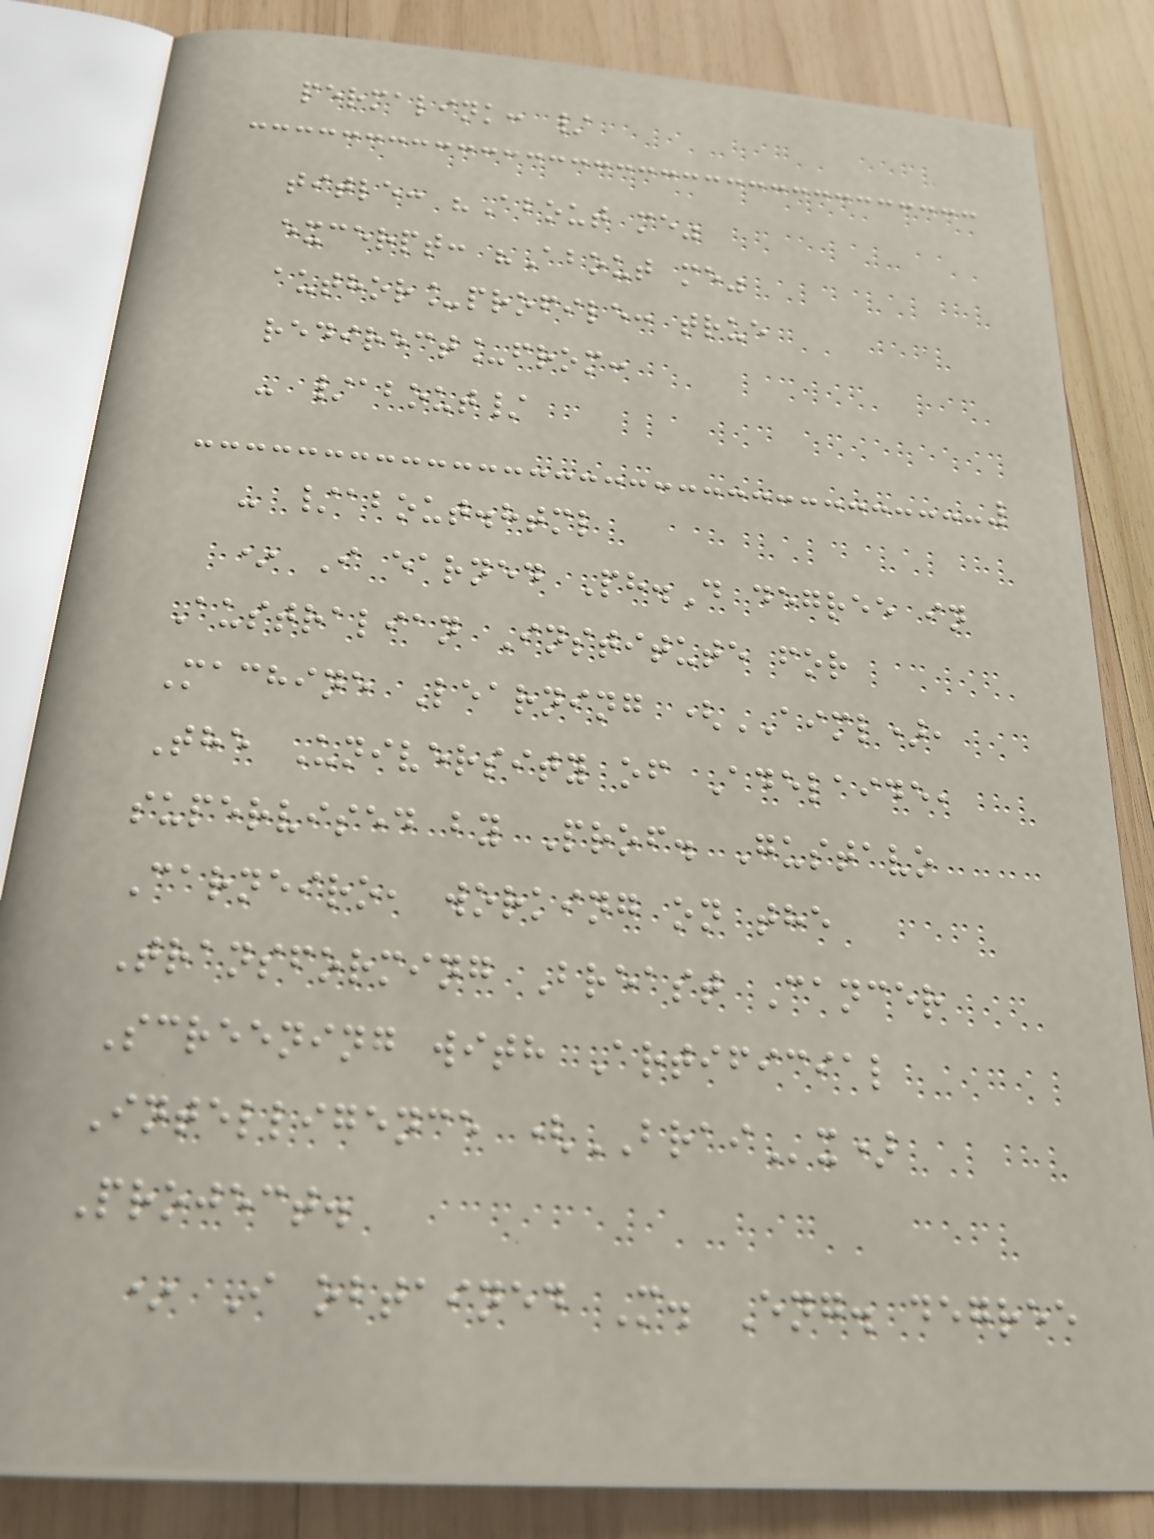permalink: /
title: "About me"
excerpt: "About me"
author_profile: true
redirect_from:
- /about/
- /about.html
* I earned Ph.D degree in
Australian Institute for
Machine Learning (AIML),
The University of Adelaide,
supervised by Prof. Gustavo
Carneiro, working on the
Transforming Breast Cancer
Screening with Artificial
Intelligence (BRAIx)
Project.
* I obtained M. Eng. degree
